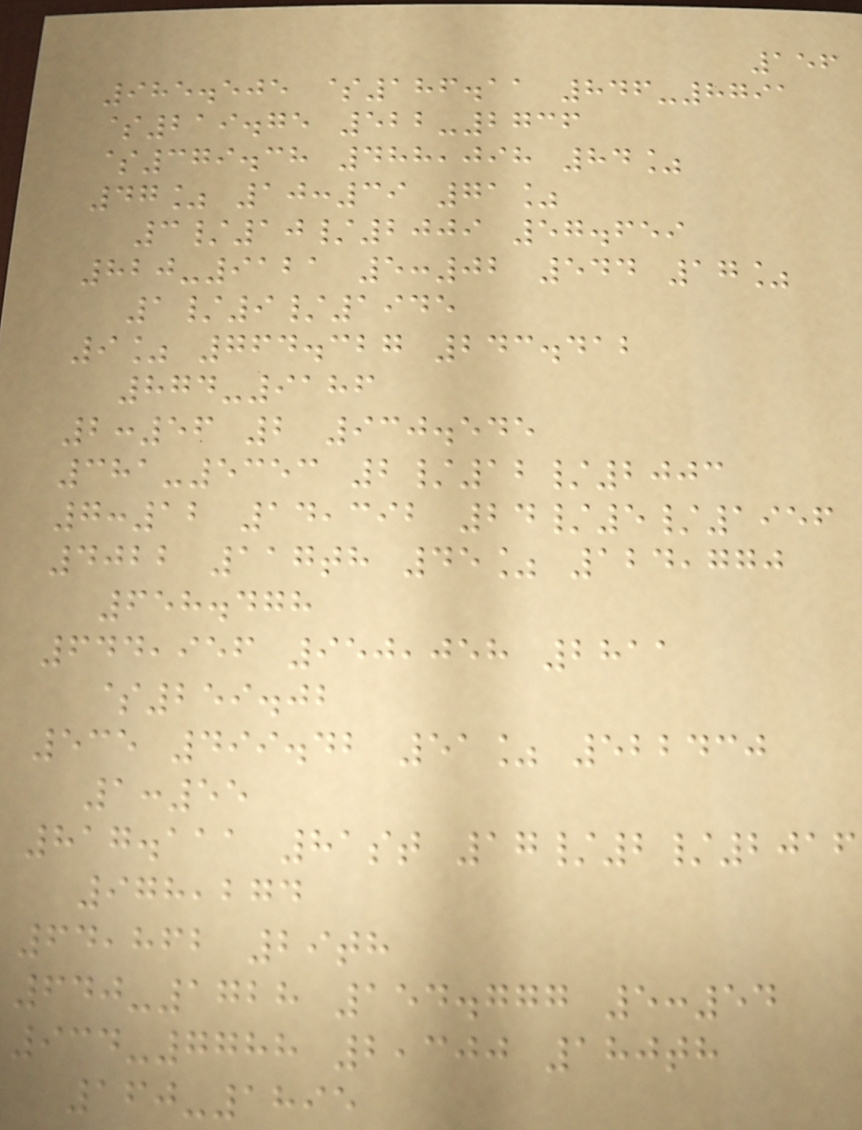156
985.505 $186.11 846-8791
$219.75 522-2736
$379.38 488,098 84%
47% 10:39 71%
3/10/2009 57.659
820-9121 5:02 544 17%
1/9/1945
9% 764.327 243.412
874-9186
2:56 2 930.545
381-5353 2/12/2003
7:12 14,392 24/5/1956
4022 117th 45% 124,770
658.478
644,956 950,058 2811
$259.02
535 499.42 51% 522430
1:55
817.111 81st 17/2/2016
978,274
64,862 29th
640-1728 154.777 5:54
934-7788 2,300 180th
160-1895
